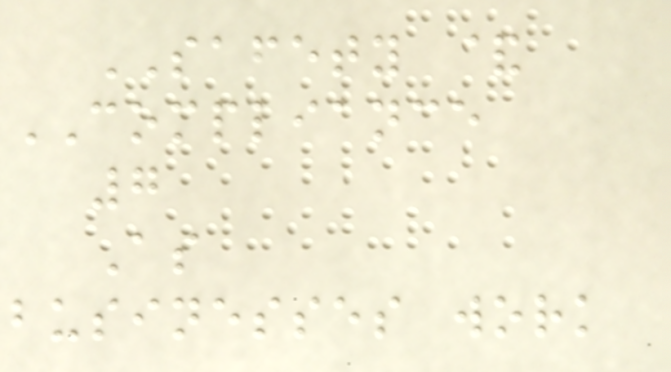SAFETY &
COMPLIANCE
7
As
businesses work
